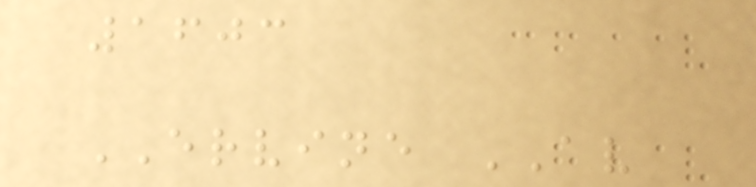1603
ERVINE AV
